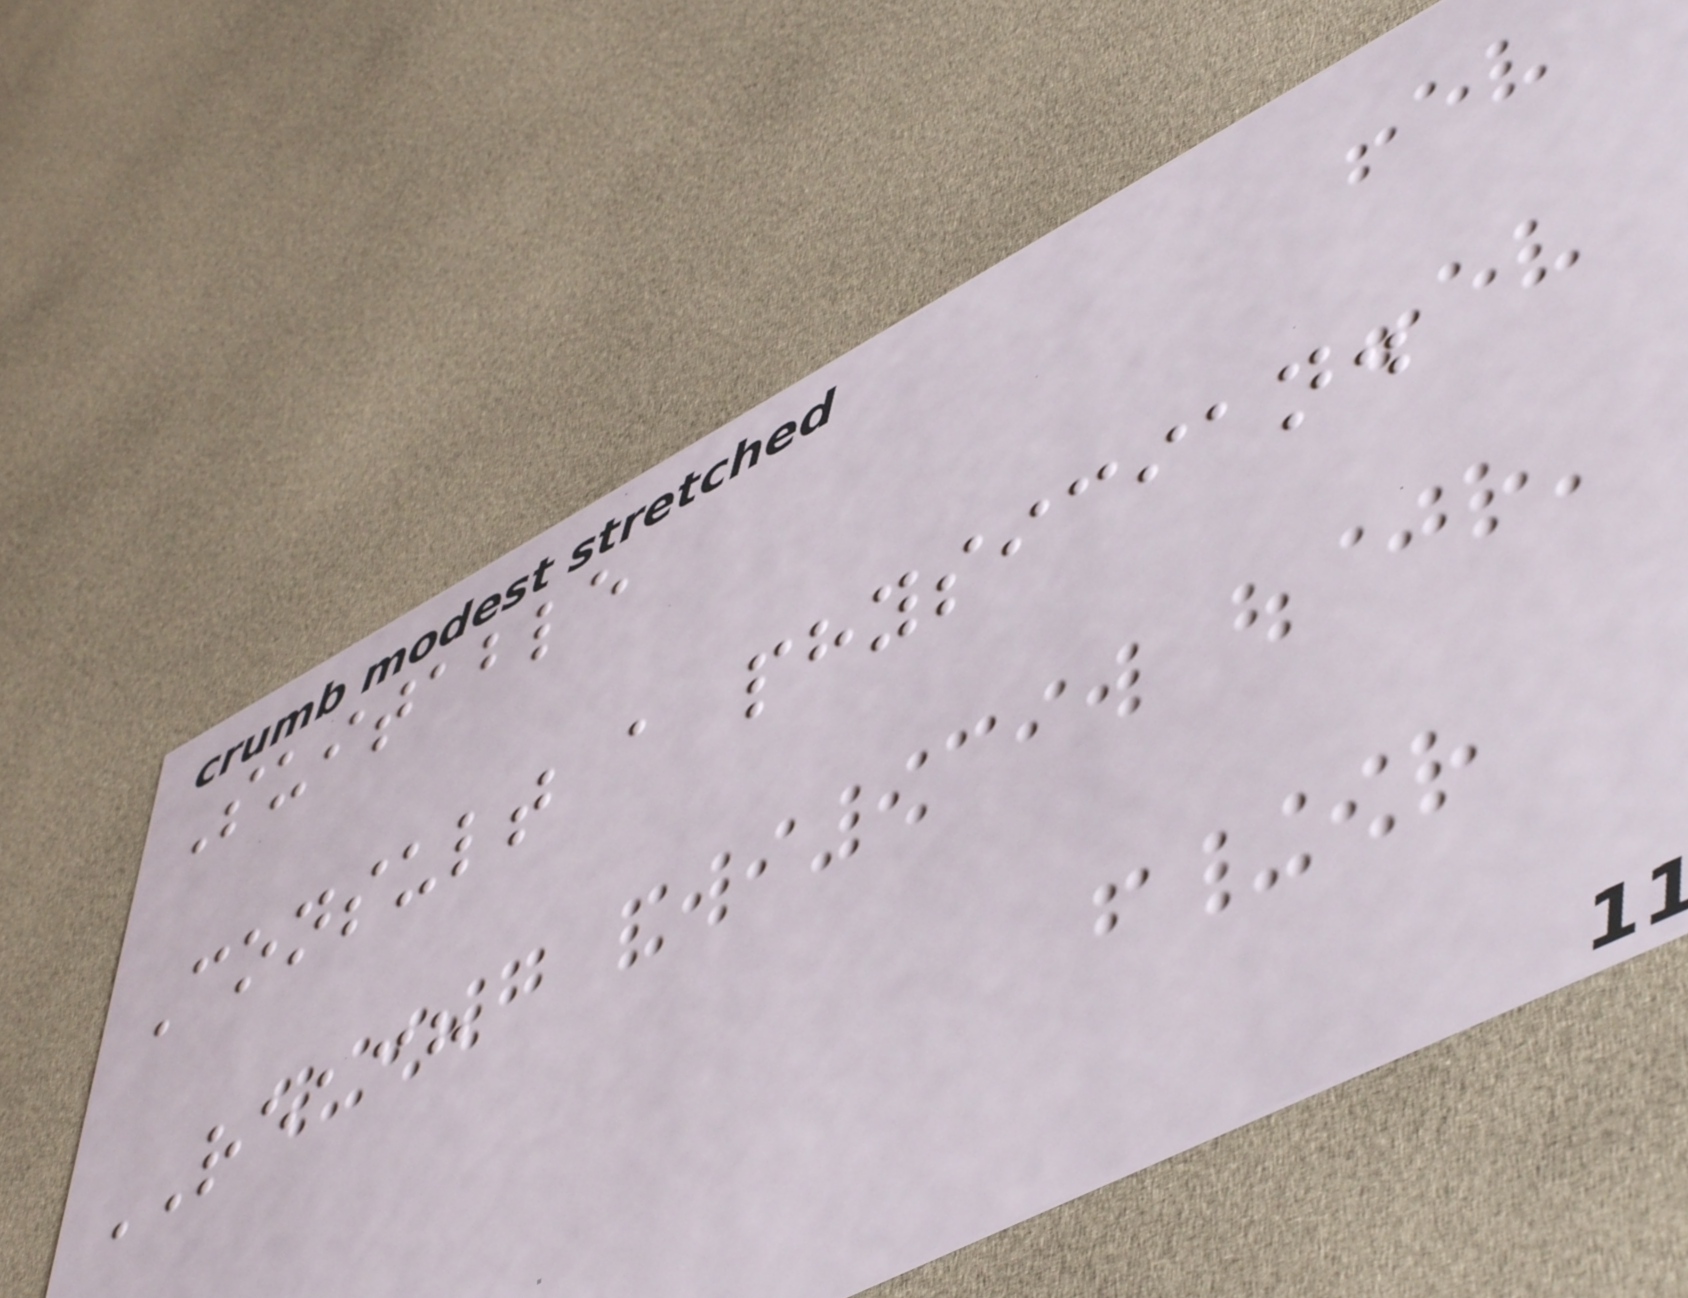Suitable
Consult a physician.
REACH
